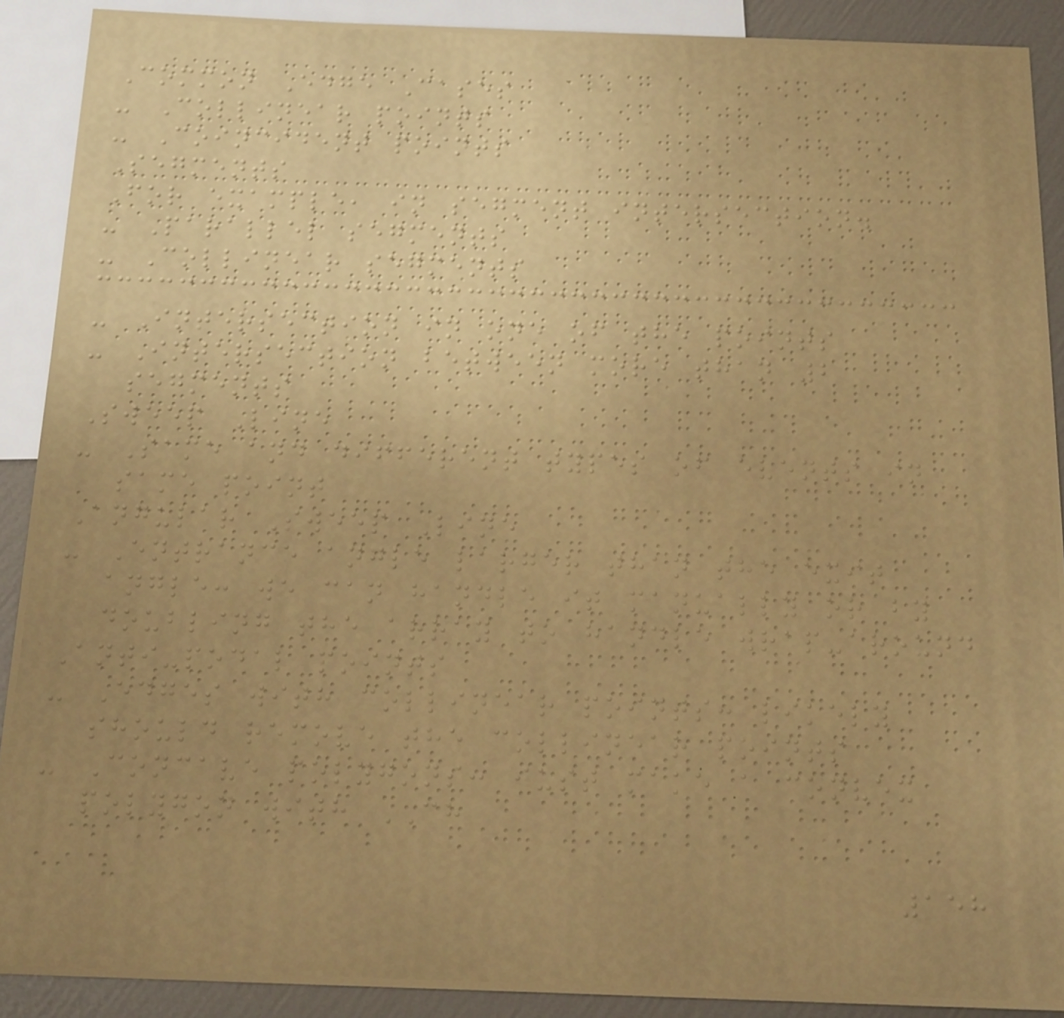Common Edge Cases
- Collinear points
- Coincident points
Segments
For example, in segment intersection.
- Parallel segments
- Collinear segments
- Intersection in one of the points
- Intersection between more than 2
segments
Sweep Line
- Same and different types of events in
same point
Angular Sweep Line
- Entrance angle larger than the exit
angle: we can handle it manually or by
doubling the array to handle wrap-around
Anti-podal points
- Edges with collinear points: likely
should remove the collinear points
- Concave polygons: just make a convex
polygon with CH
158
